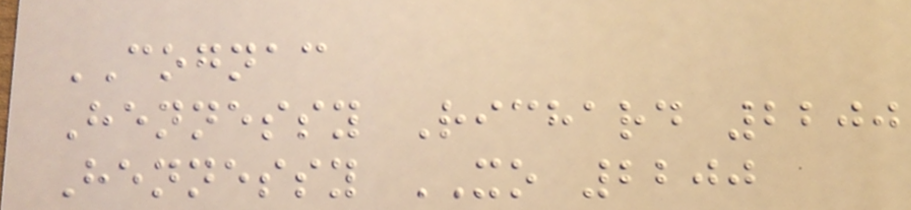COGNAC
Hennessy Richard 2200
Hennessy XO 2200
